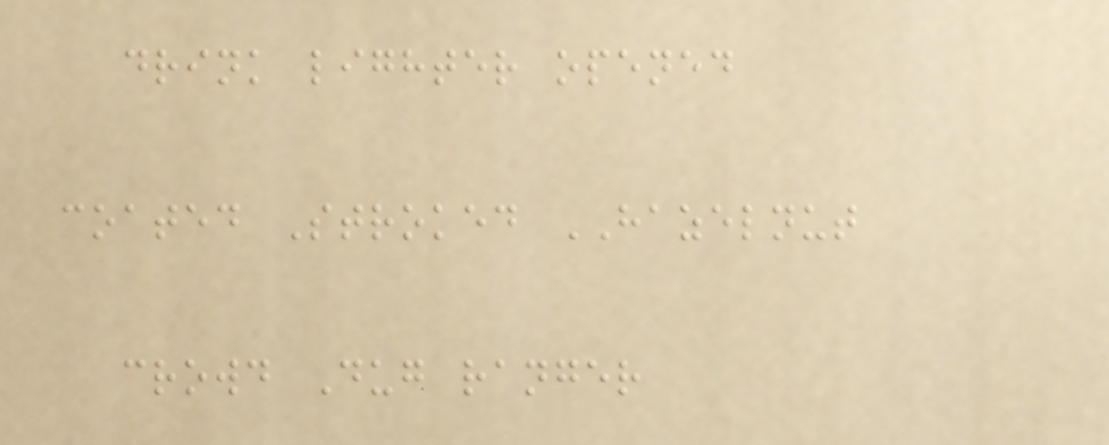drink lighter opened
coated Stroked HAZELNUT
crowd Dug ranger
